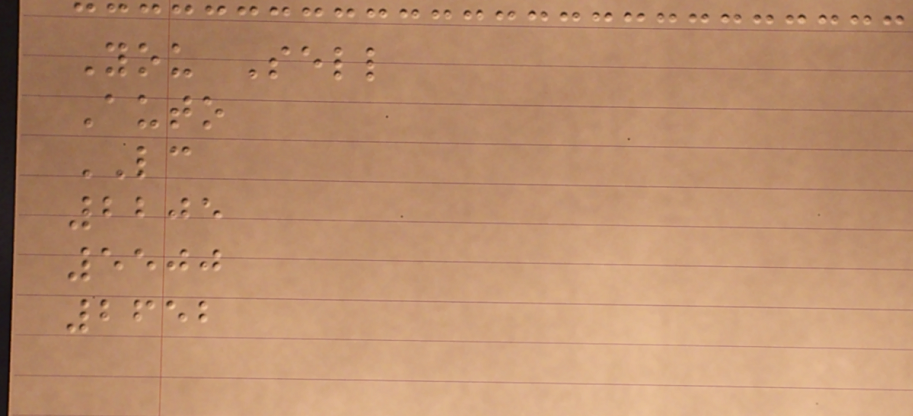You Sell
Auto
LC
2205
5500
2652
